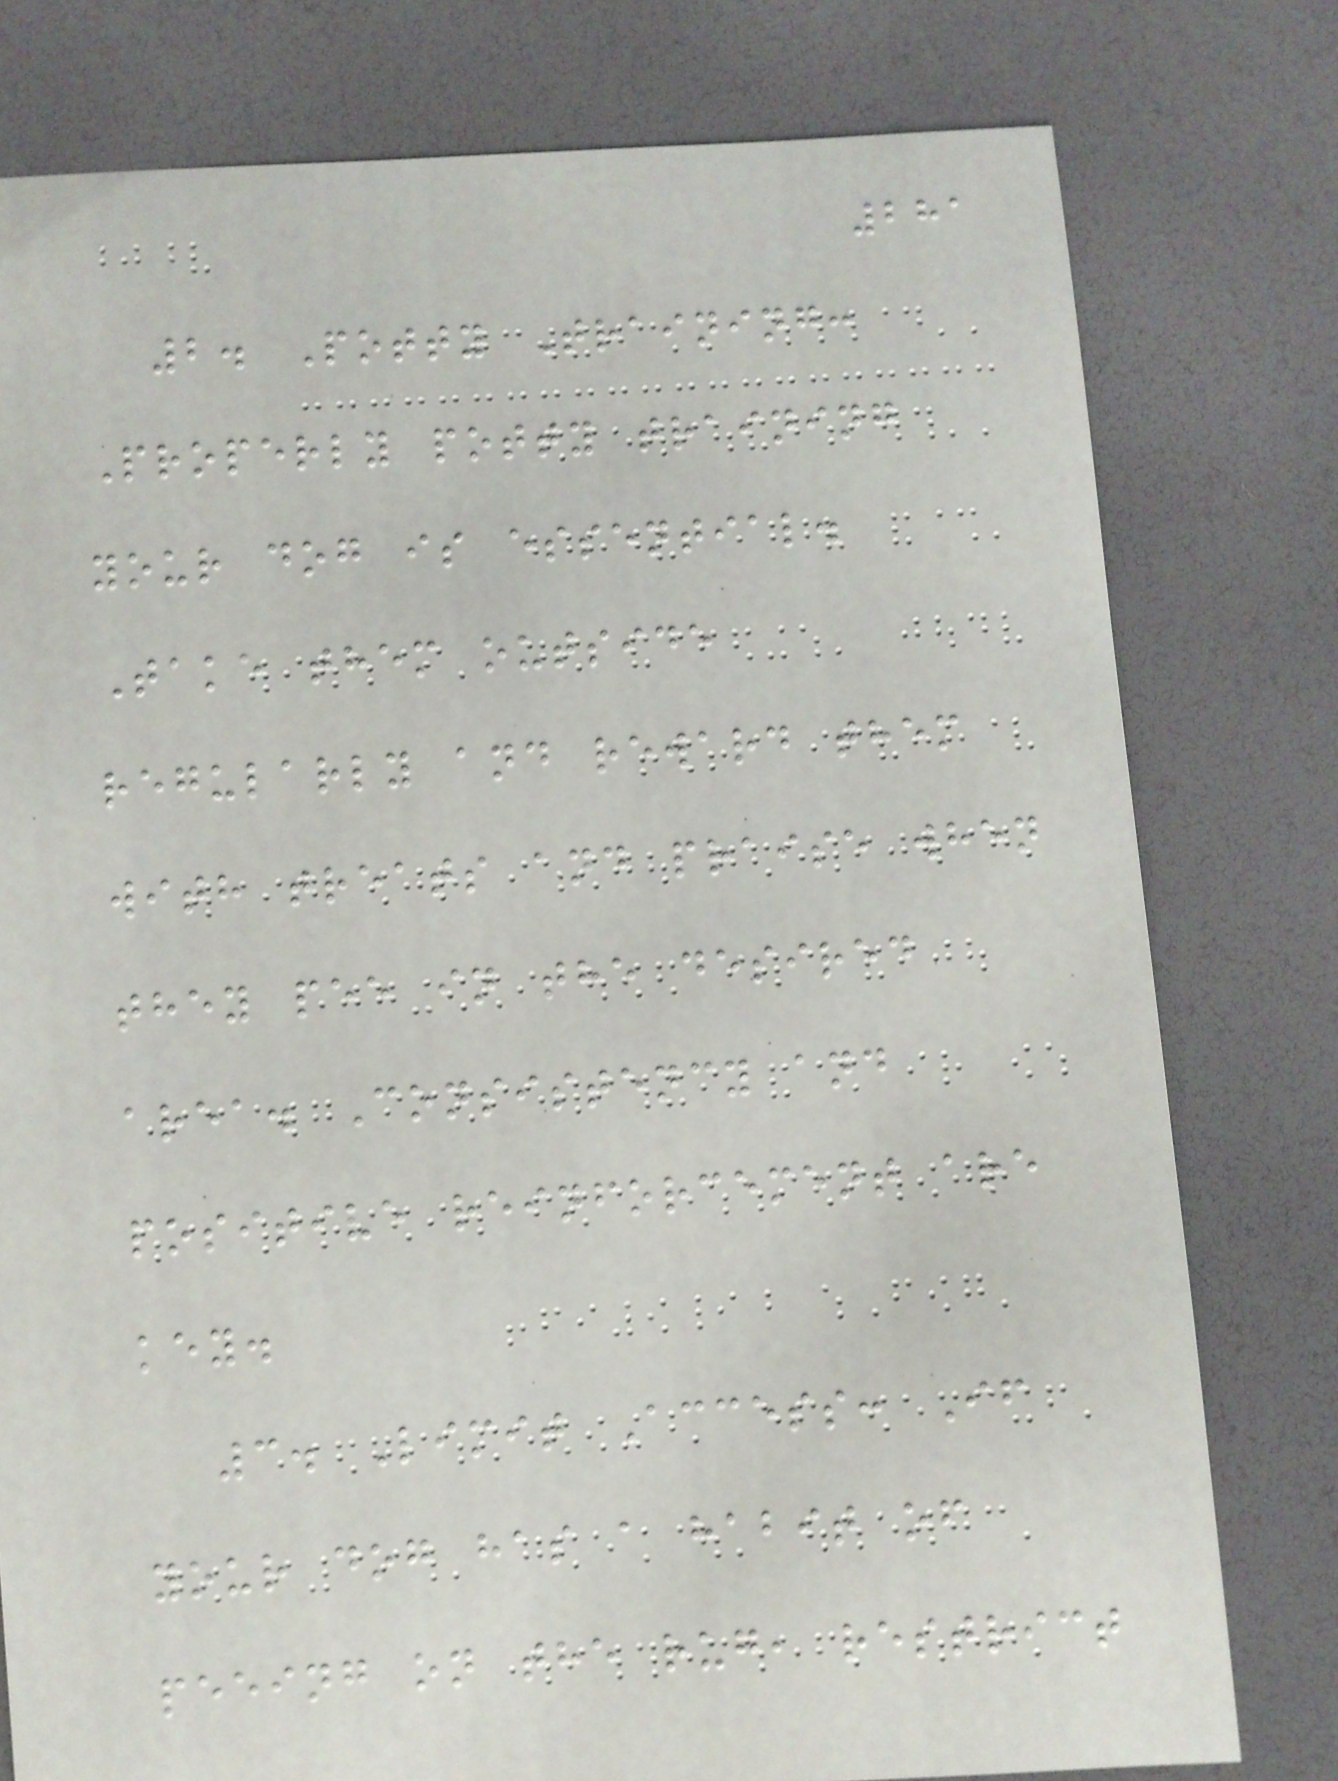281
2. Potty Training:
Properly potty training
your dog is essential.
Take them outside
regularly and reward them
with treats and praise when
they pee in the desired
area. Consistency and
positive reinforcement are
key.
3. Limit Access: If
your dog has a habit of
peeing on the rug, restrict
